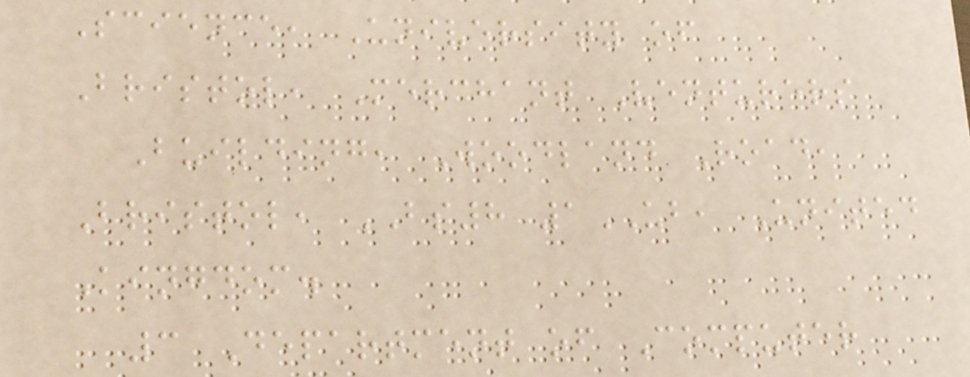Science, University of
Bristol, Merchant Venturers
Building, Woodland Road,
Bristol, BS8 1UB, United
Kingdom.
3 Department of Computer
